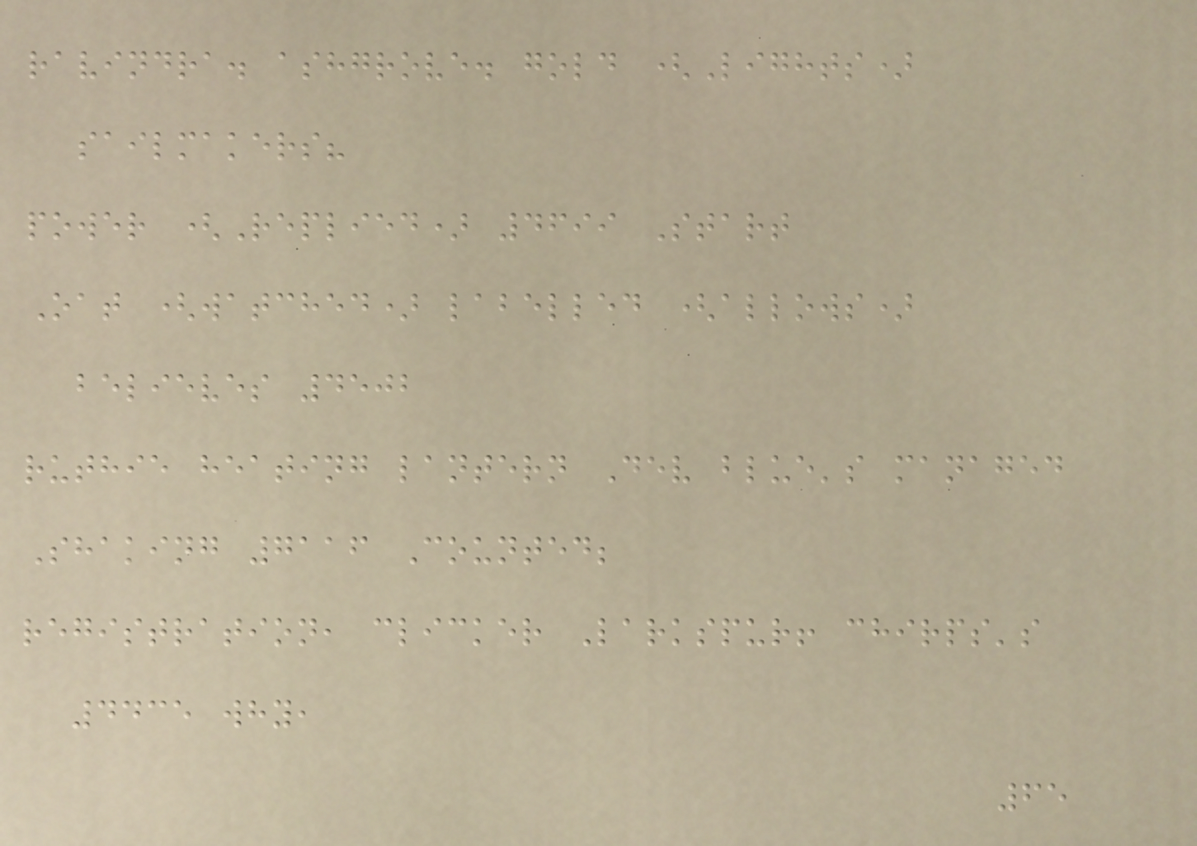ravindra. ashgrove. gold (Lights)
sailmakers?
power (Replied) 4699 Start
Oat (watched) labelled (allows)
believes 4502
ruthie heating lantern Dev blue's managed
Shaking 7116 Counted;
registration, clicker Larkspur! chirps's
4435 why,
65
